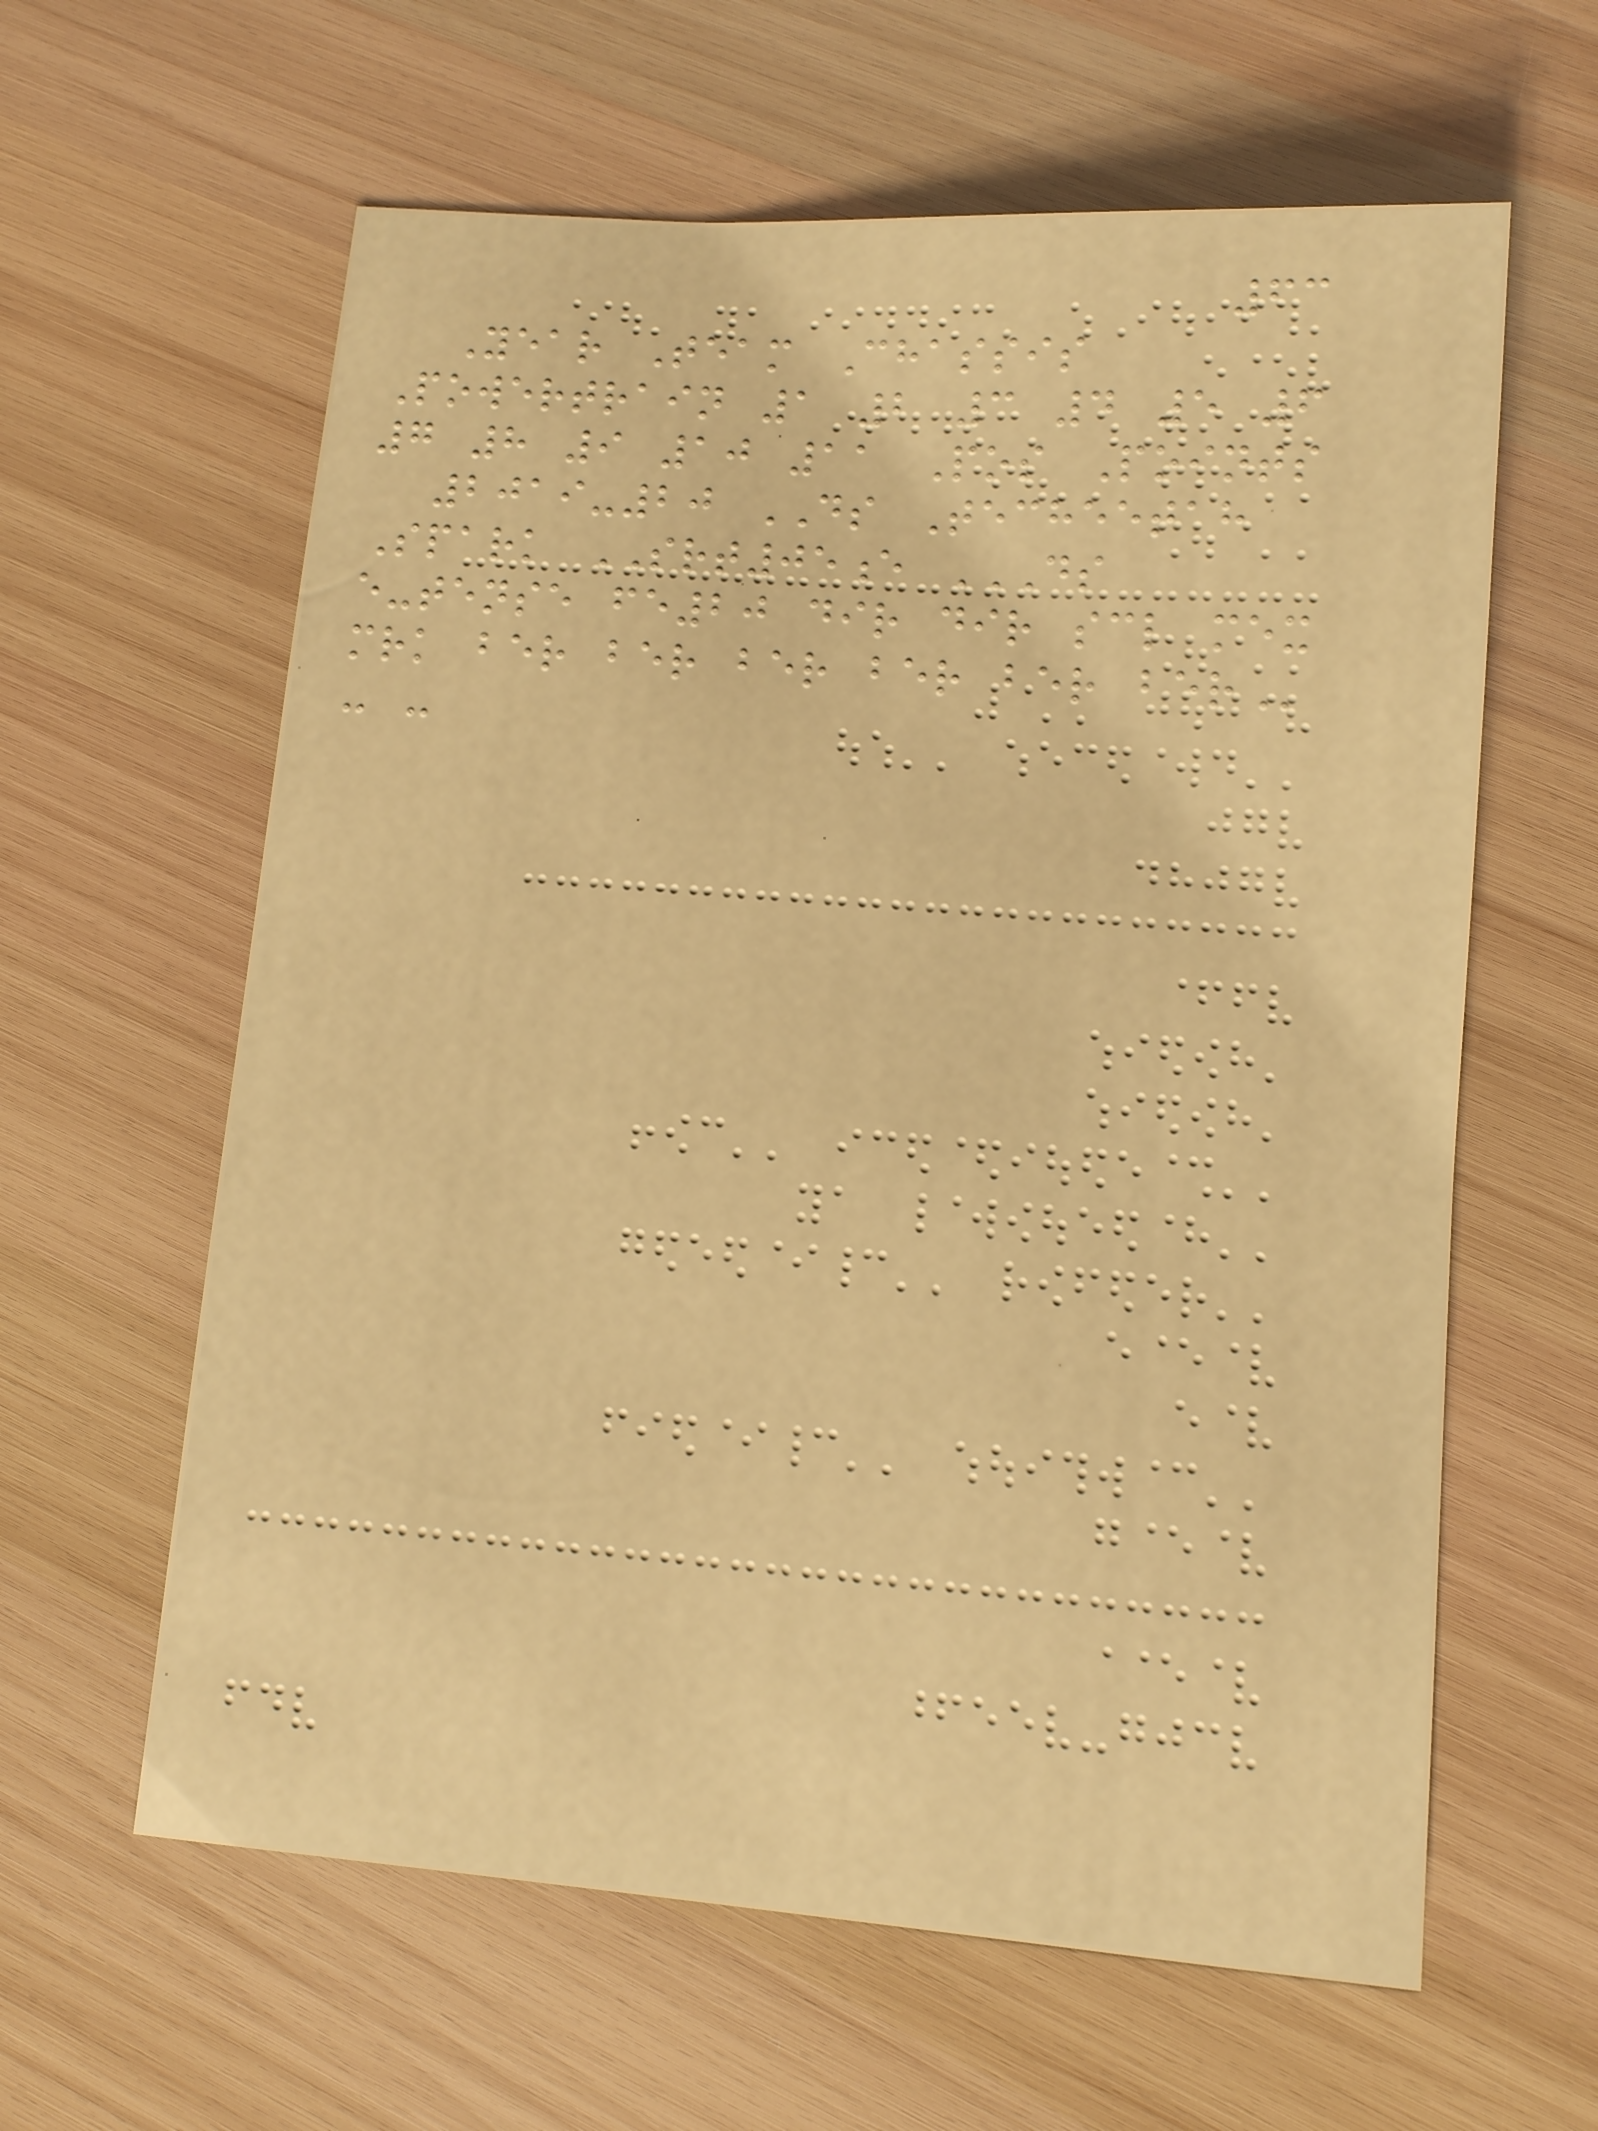63
Year Team Chassis
Powertrain 1 2 3 4 5 6
7 8 9 10 11 Pos Points
2019-20 DS Techeetah
Spark SRT05e DS
E-TENSE FE20 DIR DIR SCL MEX
MRK BER BER BER BER BER BER
- -
